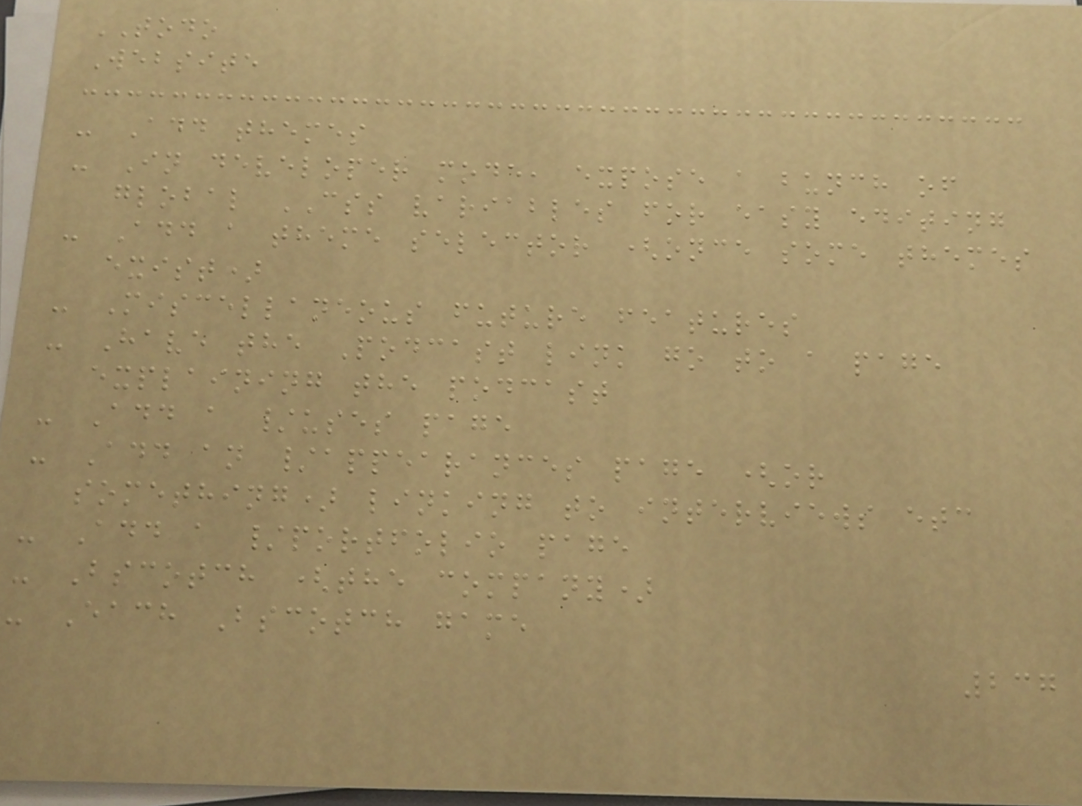TODO
Website
- Add themes
- In developer mode, expose a bunch of
global CSS variables for easy editing
- Add a theme selector (once some themes
exist)
- Miscellaneous future features
- Have the Podcast link go to a page
explaining the podcast
- Add a /uses page
- Add an /appearances page (or
something) linking to interviews etc
- Add a /portfolio page
- Bscotch (the company)
- Each Bscotch game
237
